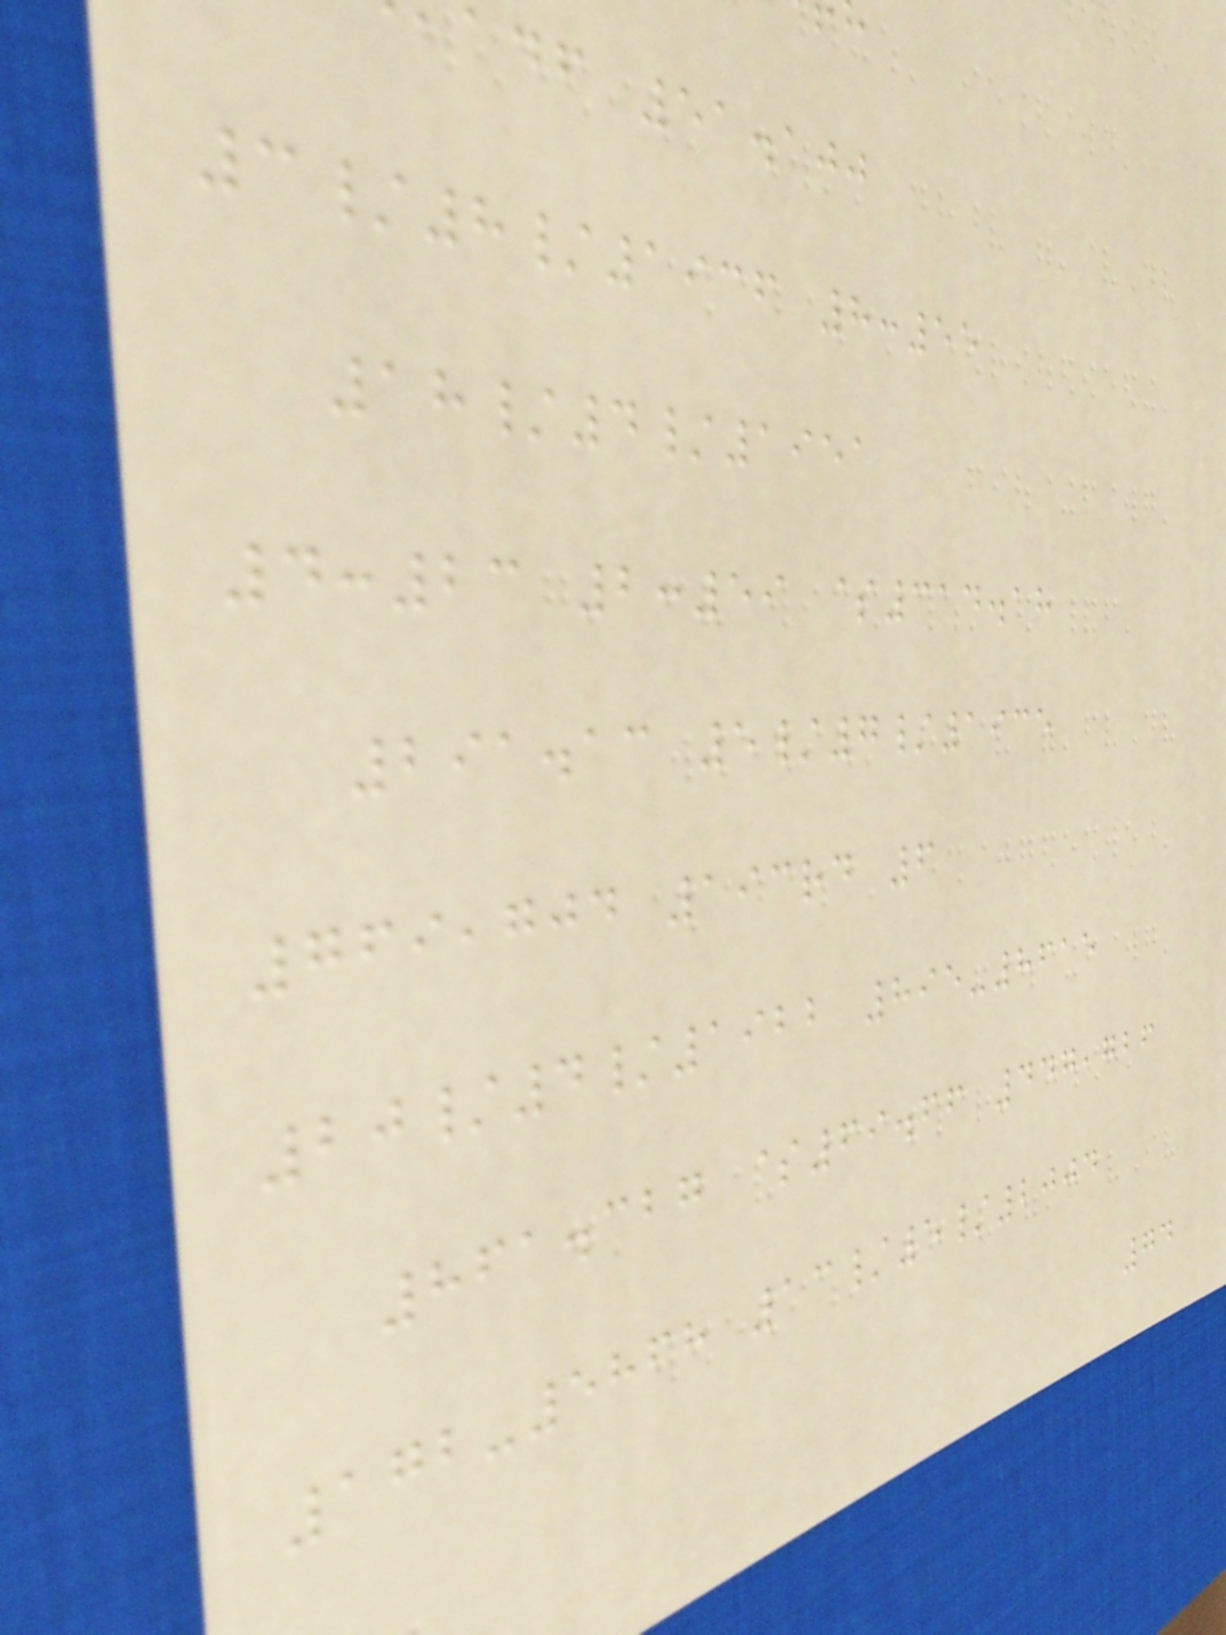adf 51.100
3/8/1936 8:55
18/4/1951
4:23 2:59 $314.18
291.13 5/7/1935
769,704 193rd 6
20/4/1922 895-8615
861.327 $69.66 447,726
172-5868 13/5/2004
74
